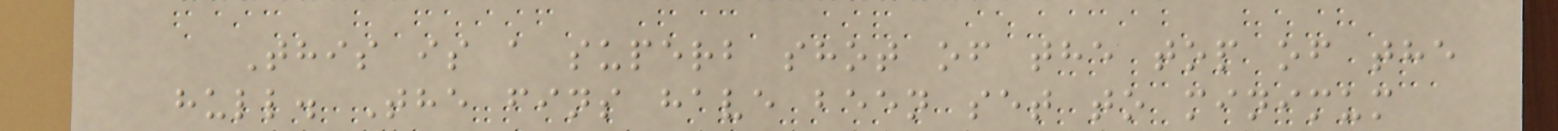This is a superb shot of the top of the
hull. The fins have been set to minimum
